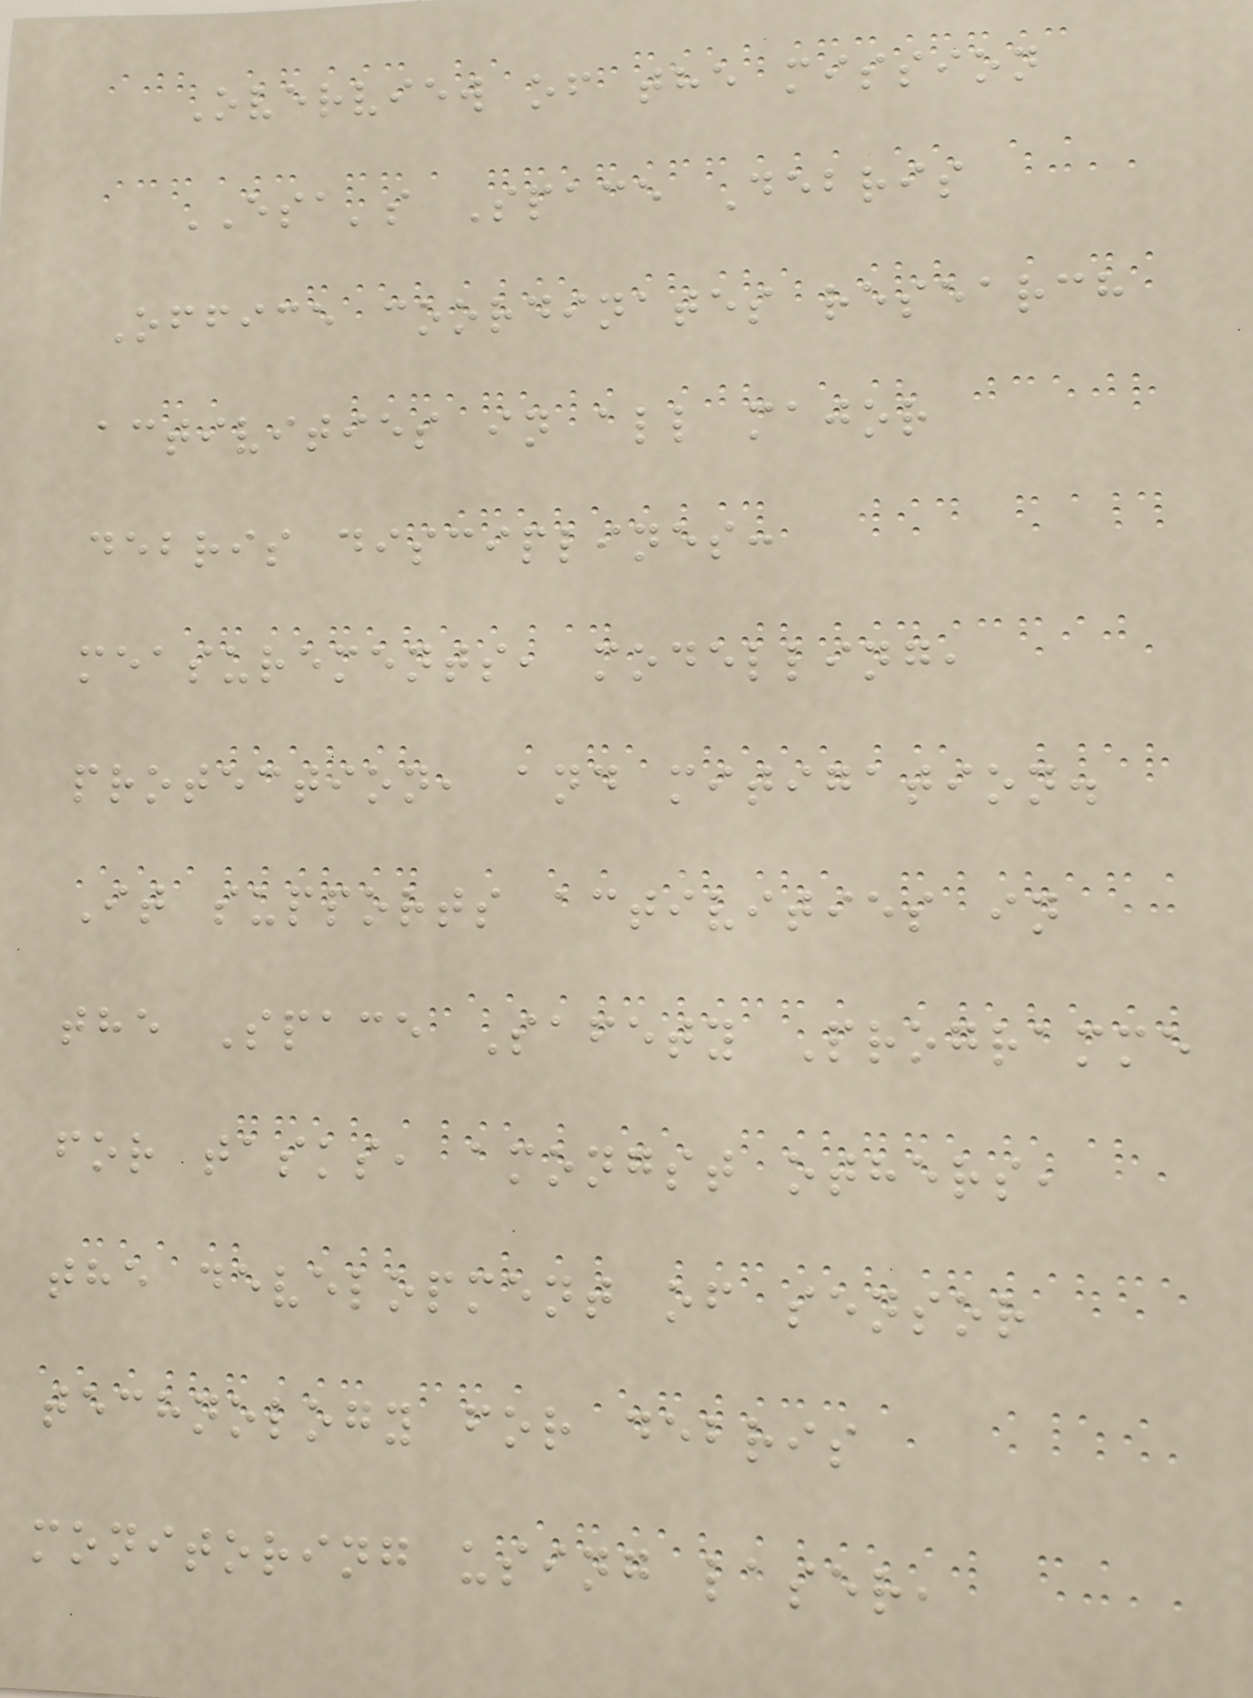Overview of the mission
ESA's Space Debris
Office coordinates research
activities in all major
debris disciplines:
measurements, modelling,
protection, and mitigation.
It supports activities in
the Space Safety Programme
for tasks, amongst others,
the development of sensor
technology for debris
monitoring using laser,
